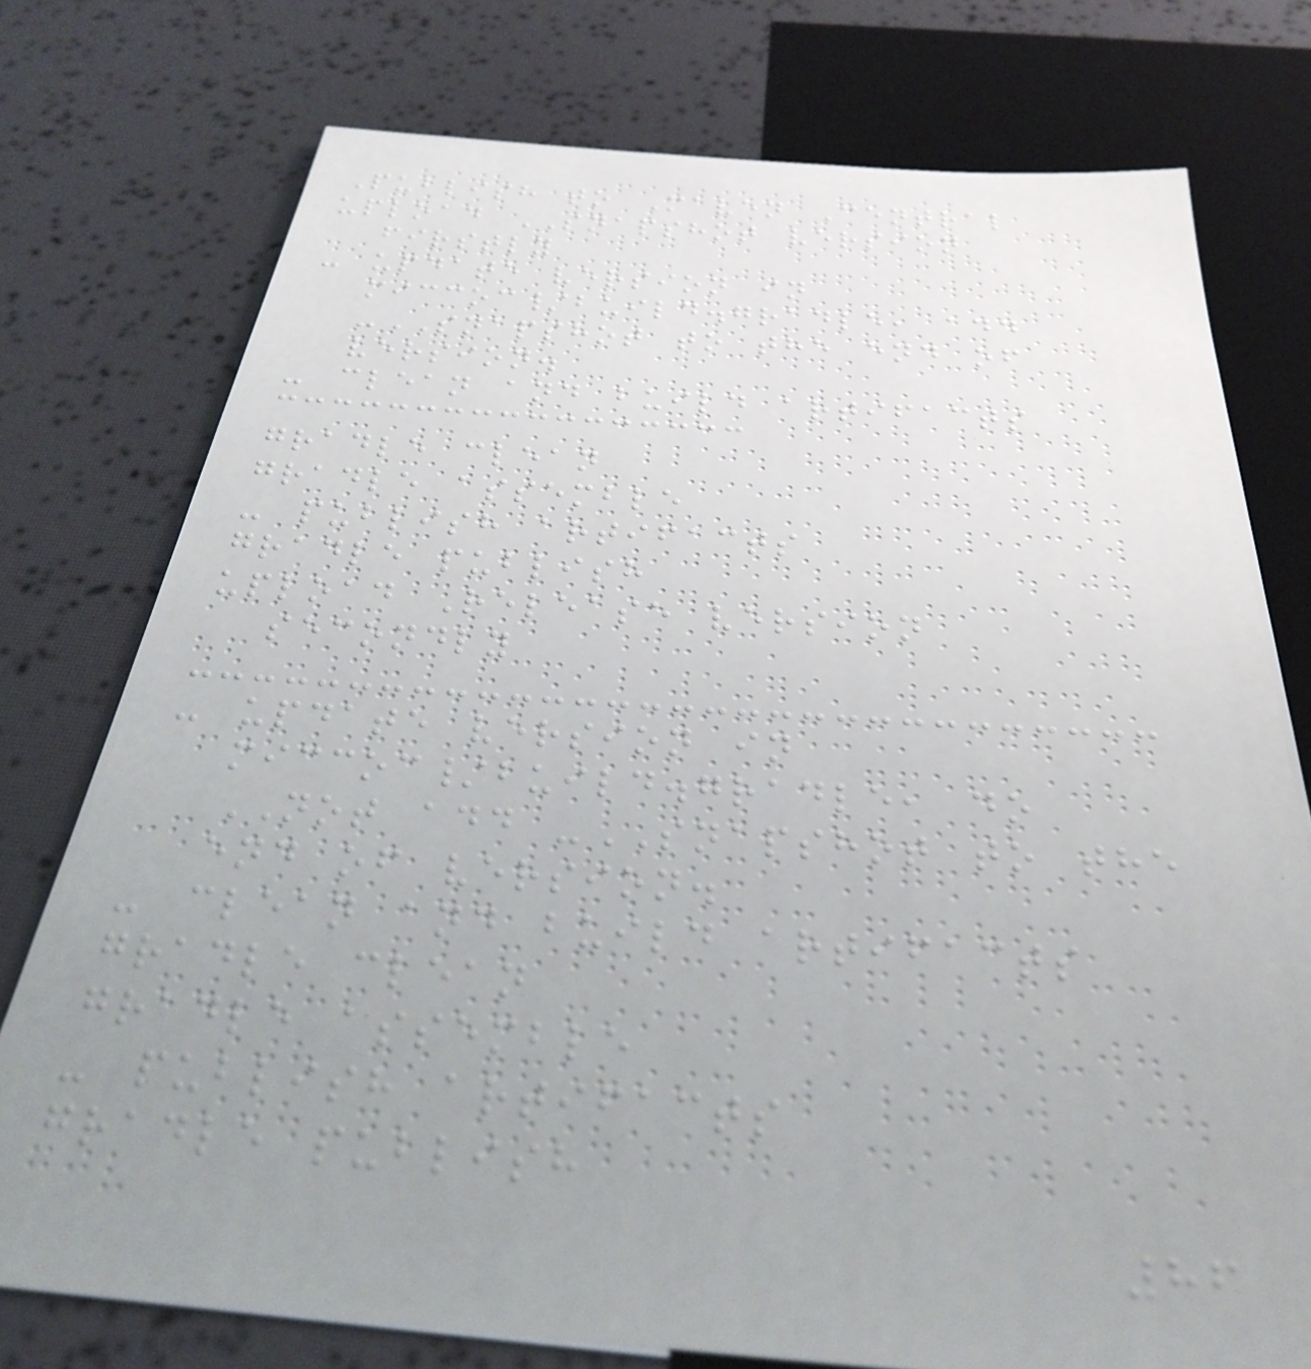Publish to Maven Central
upload SNAPSHOT version
firstly
- update version in
miccoc/build.gradle, add
-SNAPSHOT to the end of
version.
- clean and build artifacts
gradle clean
gradle assemble
- publish artifacts
gradle publish
upload Release version
secondly
- update version in
miccoc/build.gradle, do
NOT add -SNAPSHOT to the
end of version.
- clean and build artifacts
gradle clean
gradle assemble
- publish artifacts
gradle publish
86
